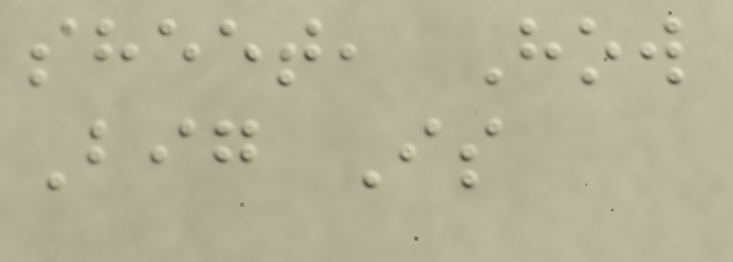sheet, How
Big Is
